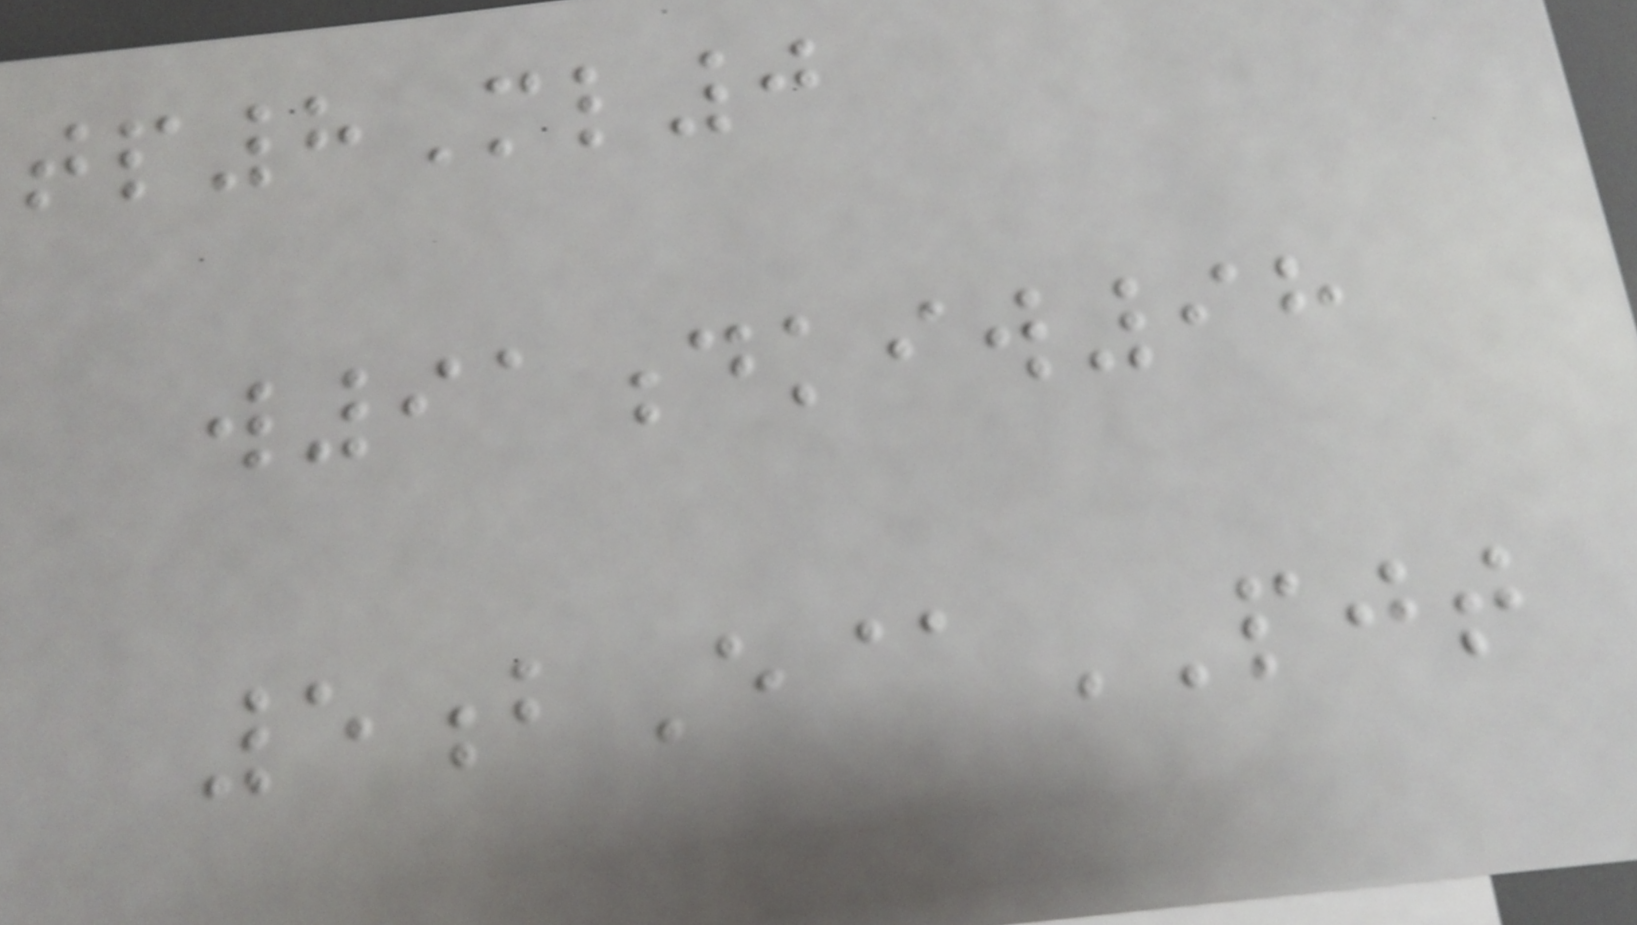tp8Ml0
w91dkiw98
5bE@PJT
